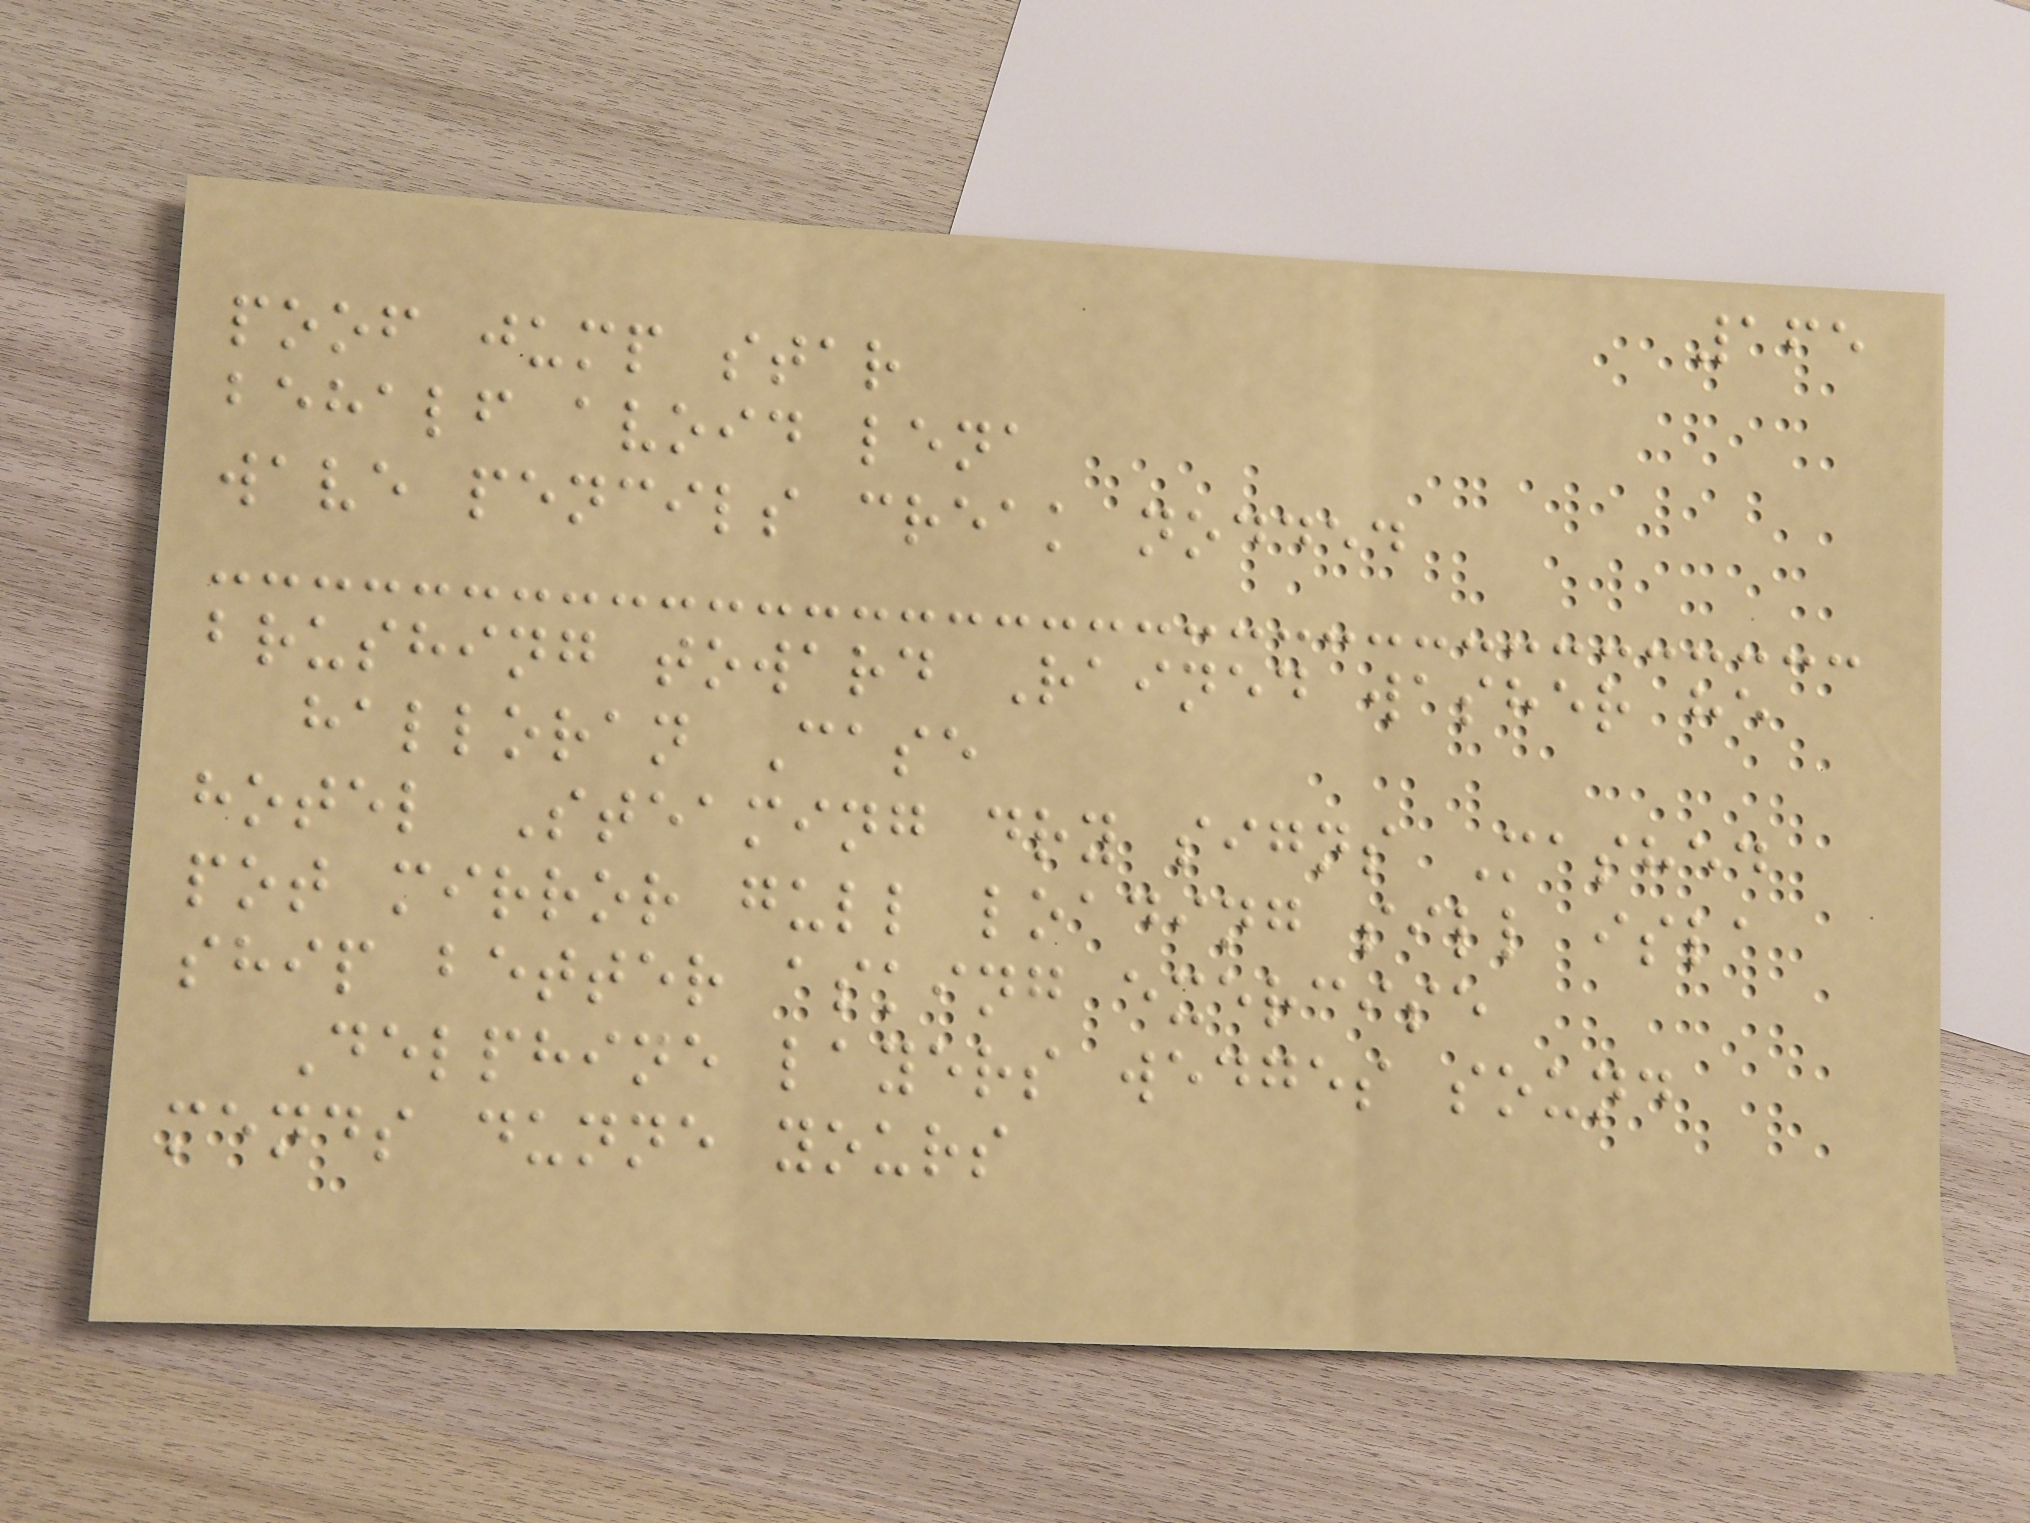165
poof jump star
behalf avoid lena
wave pencils creak nodded
brushing toward Rained washer he
halloran Case
hotel Steaming dry signs Mashed
pot mirror gull loading sill isla
ship better asking exercise
Delphine layers wedges sound
mends dunne yours
